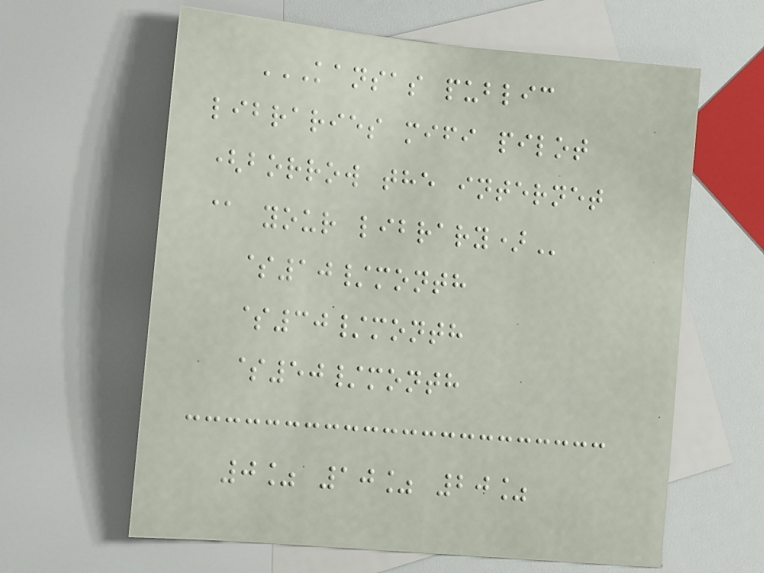KANSAS PUBLIC
LIBRARIES MIFI PILOT
(BORROW THE INTERNET
@ YOUR LIBRARY)
$10/month
$30/month
$50/month
0% 10% 20%
